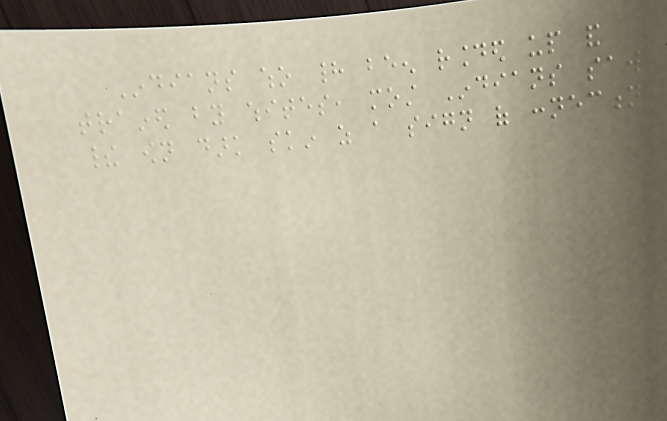Indians who had been rounded up and
trained by whites, most Indians saw
their own dark skin as a sign of connection
